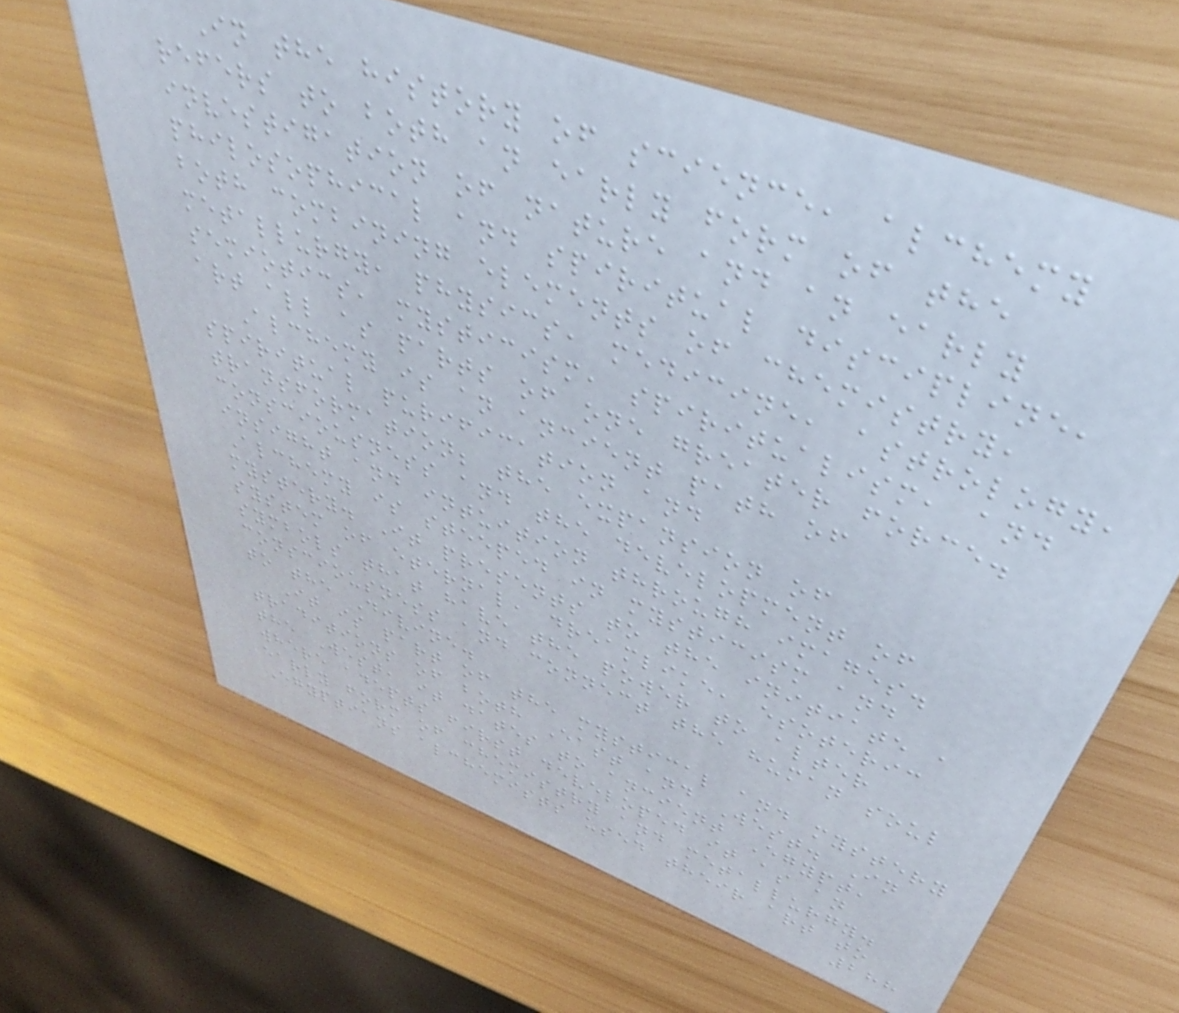In the history of science, alchemy
refers to both an early form of the
investigation of nature and an early
philosophical and spiritual discipline,
both combining elements of chemistry,
metallurgy, physics, medicine, astrology,
semiotics, mysticism, spiritualism, and
art all as parts of one greater force.
Alchemy is an ancient path of
spiritual purification and
transformation; the expansion of
consciousness and the development of
insight and intuition through images.
Alchemy is steeped in mysticism and
mystery. It presents to the initiate a
system of eternal, dreamlike, esoteric
symbols that have the power to alter
consciousness and connect the human soul
to the Divine.
It is part of the mystical and mystery
traditions of both East and West. In
the West, it dates to ancient Egypt,
where adepts first developed it as an
early form of chemistry and metallurgy.
Egyptians alchemists used their art to
288
